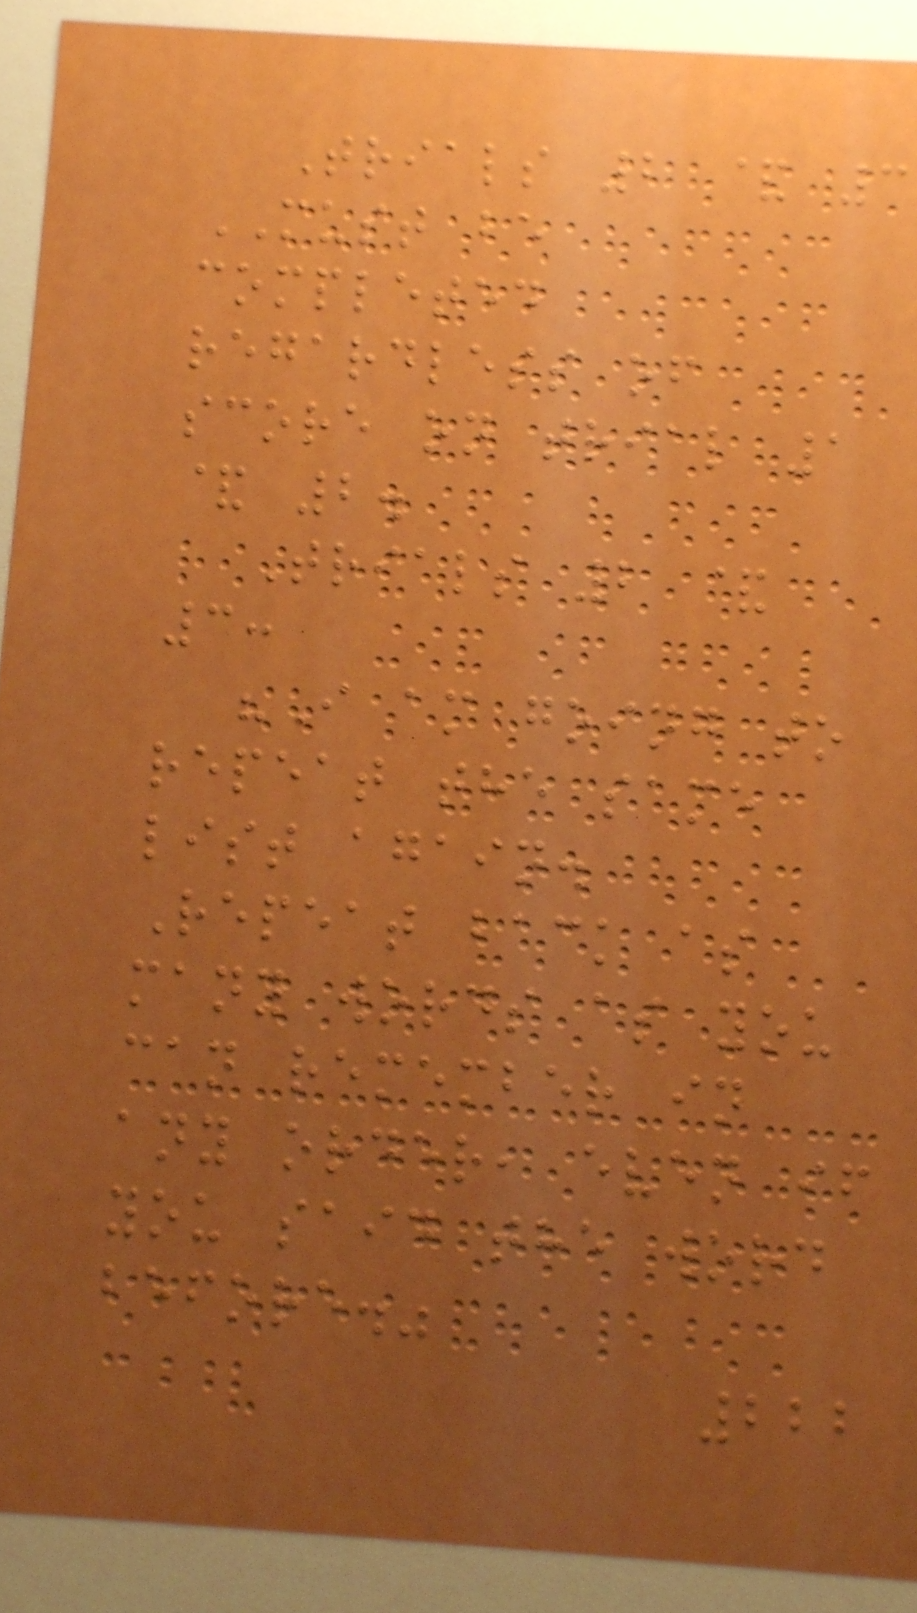Trials 2 & 3
MUST be
completed
regardless of
score on trial 1
& 2.
Trials 2 &
3:
"I am going to
repeat the same
list again.
Repeat back as
many words as you
can remember in
any order, even if
you said the word
before."
222
